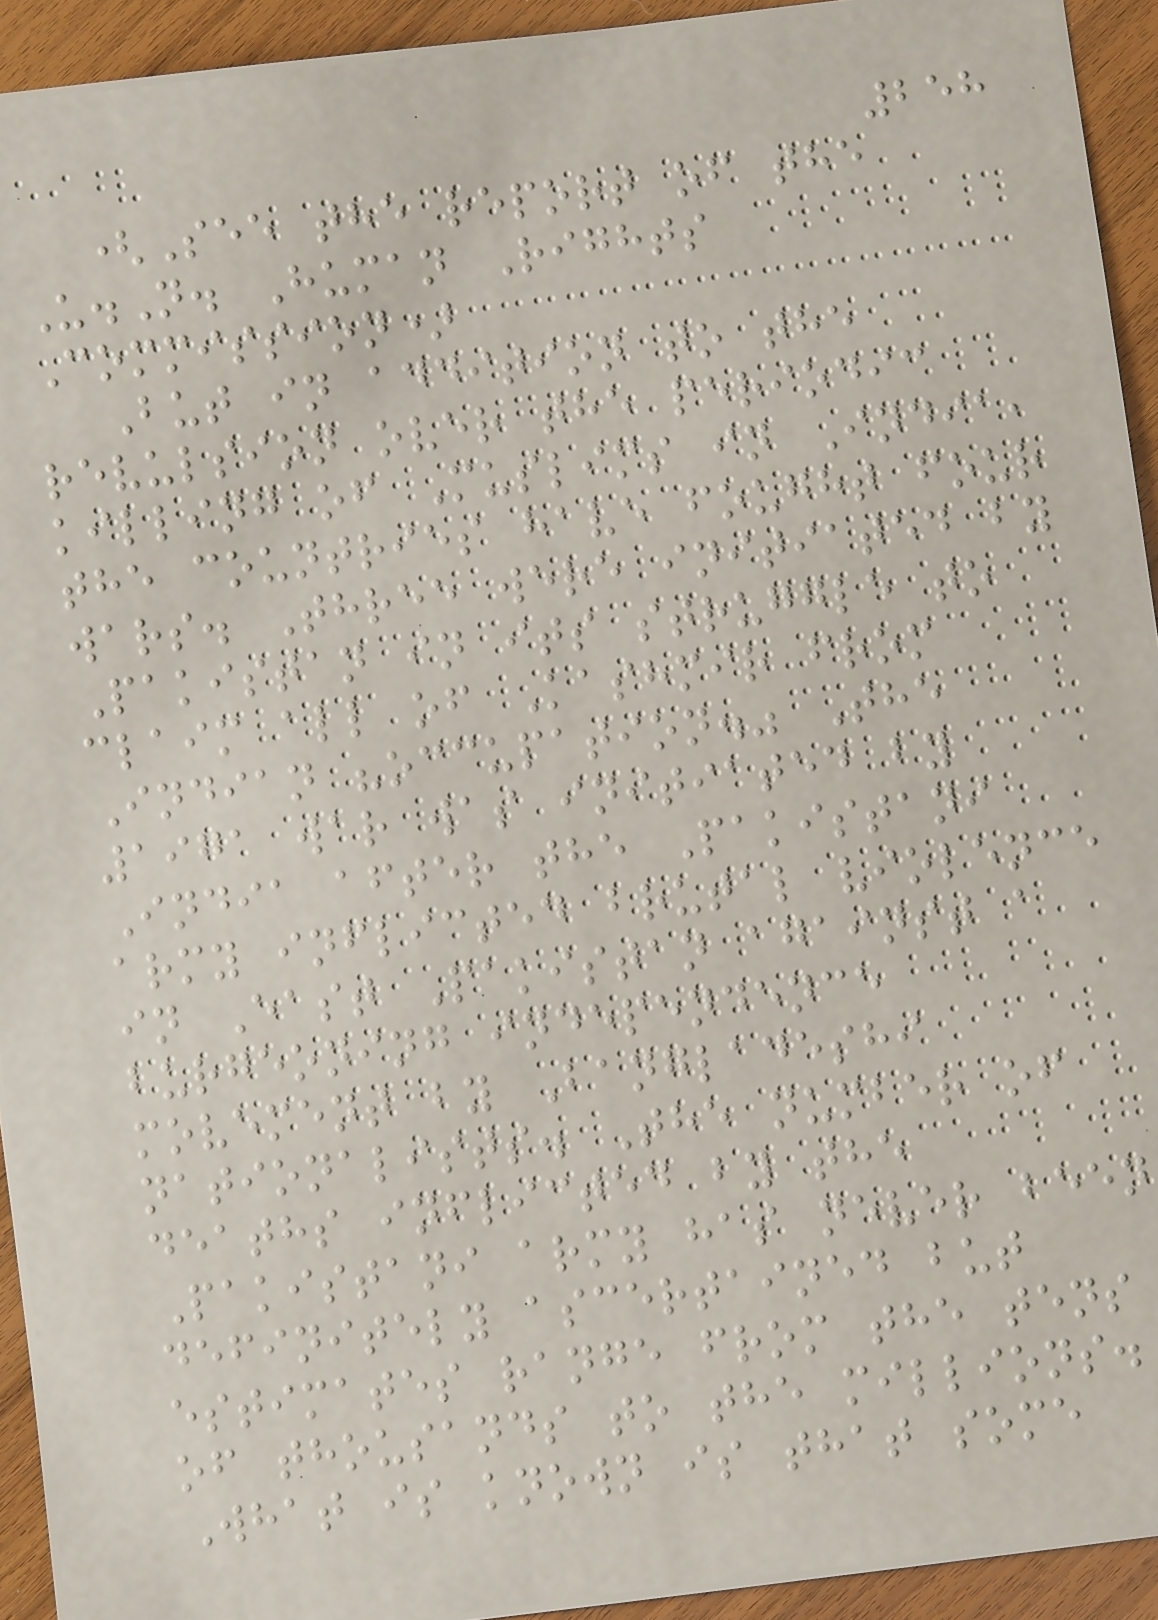258
(See the report of the
U.N. Human Rights
Commission)
But in addition to the
revulsion over the periodic
killing of Muslims in India,
the countries have fought four
wars. Three were initiated by
Pakistan in its struggle to
claim all of Kashmir from
Indian "occupation." The
1971 war was initiated by
India after the Pakistani
army inflicted brutal violence
in East Pakistan against a
burgeoning independence
movement by Bangladeshi
nationalists. The number of
deaths inflicted by the
Pakistani army has never been
definitely ascertained but
estimates range from the tens
of thousands to the millions.
What is known is that some
